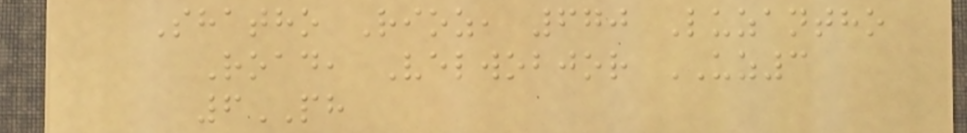Shatho Rioz, 670 Luzantho
Road, Velwobjor UZ3
6PH
